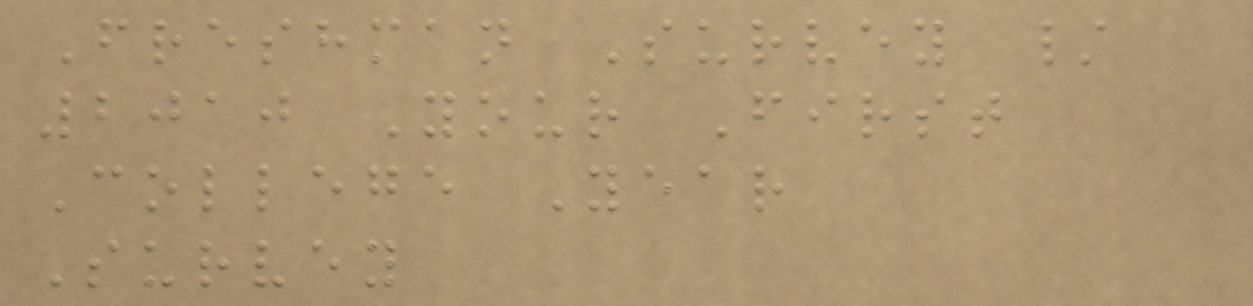Freshman Survey /
2010 Your First
College Year
Survey
